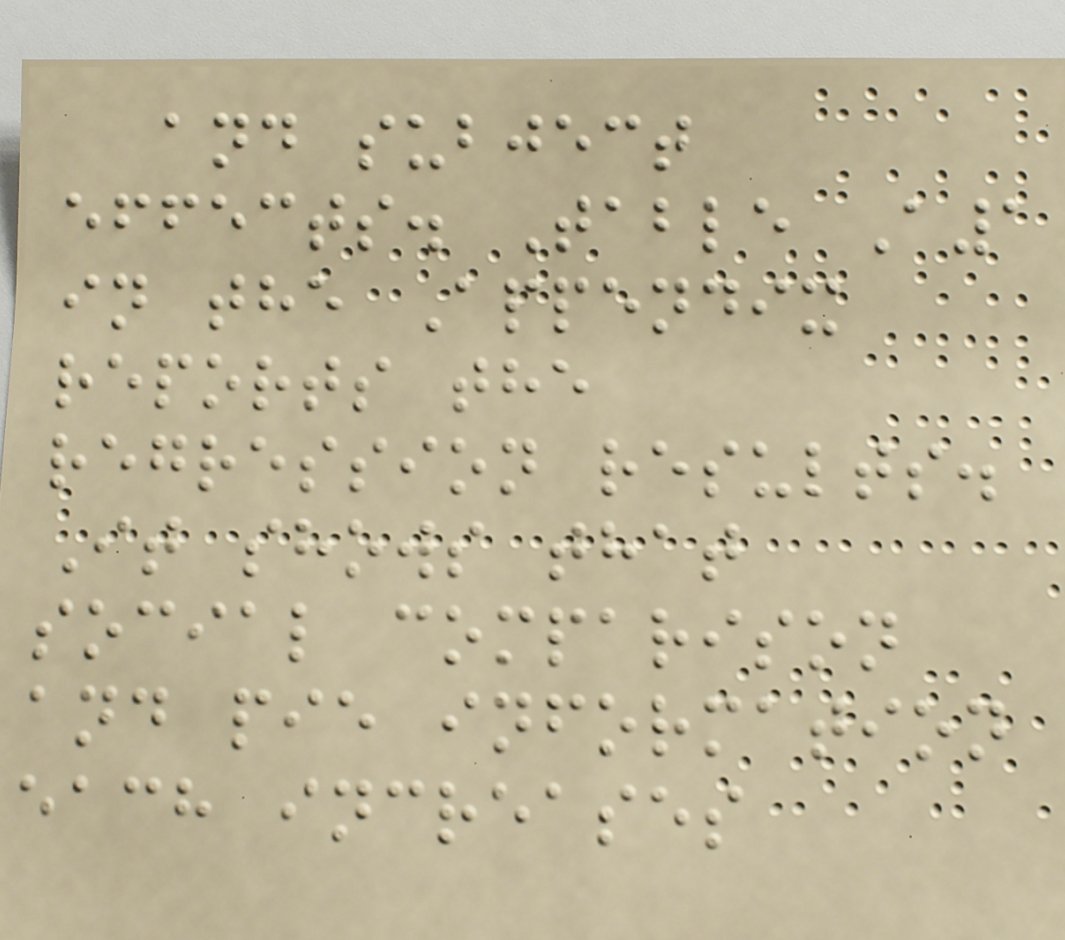and subject
effects. Table A1
in the Appendix
reports the
regression results.
It shows that
social comparison
and pie information
each increases
